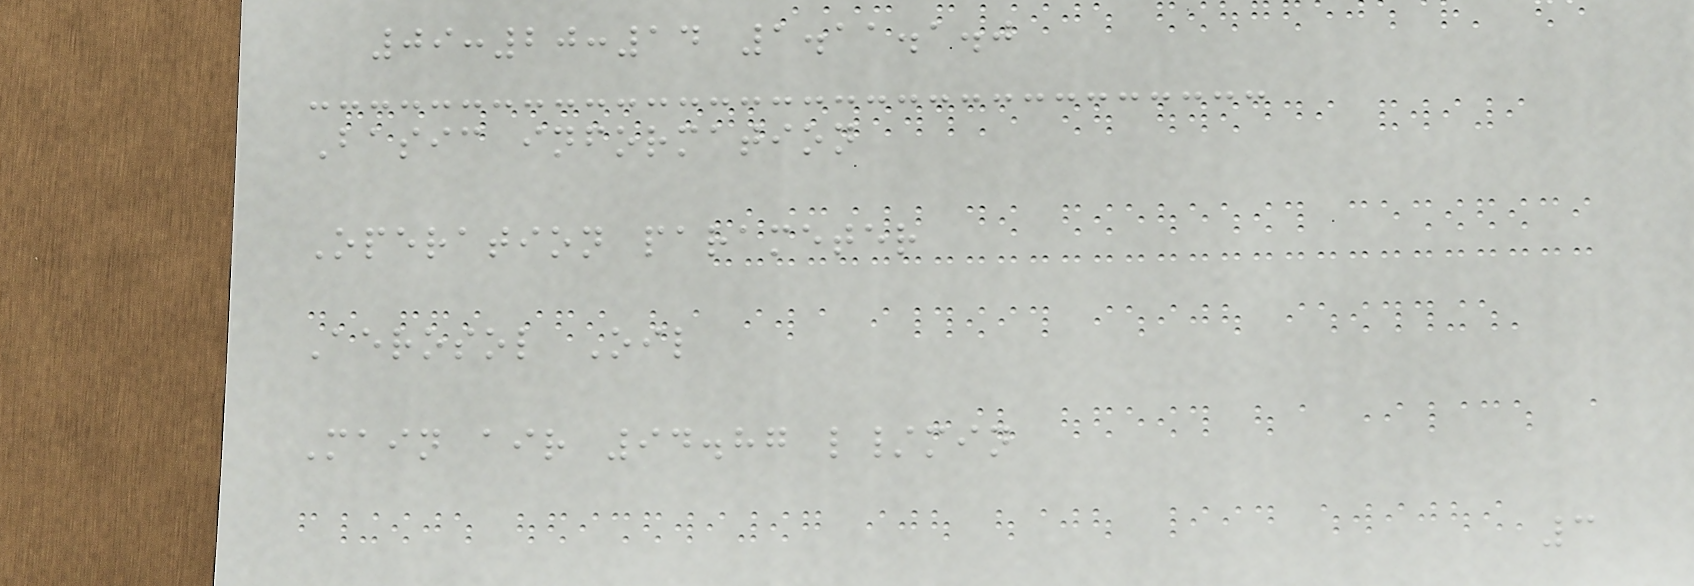09:20:14 1.11.1.0
Basic information
Operation parameter
Aerosol Oil
Main air 94.87 l/min
3
